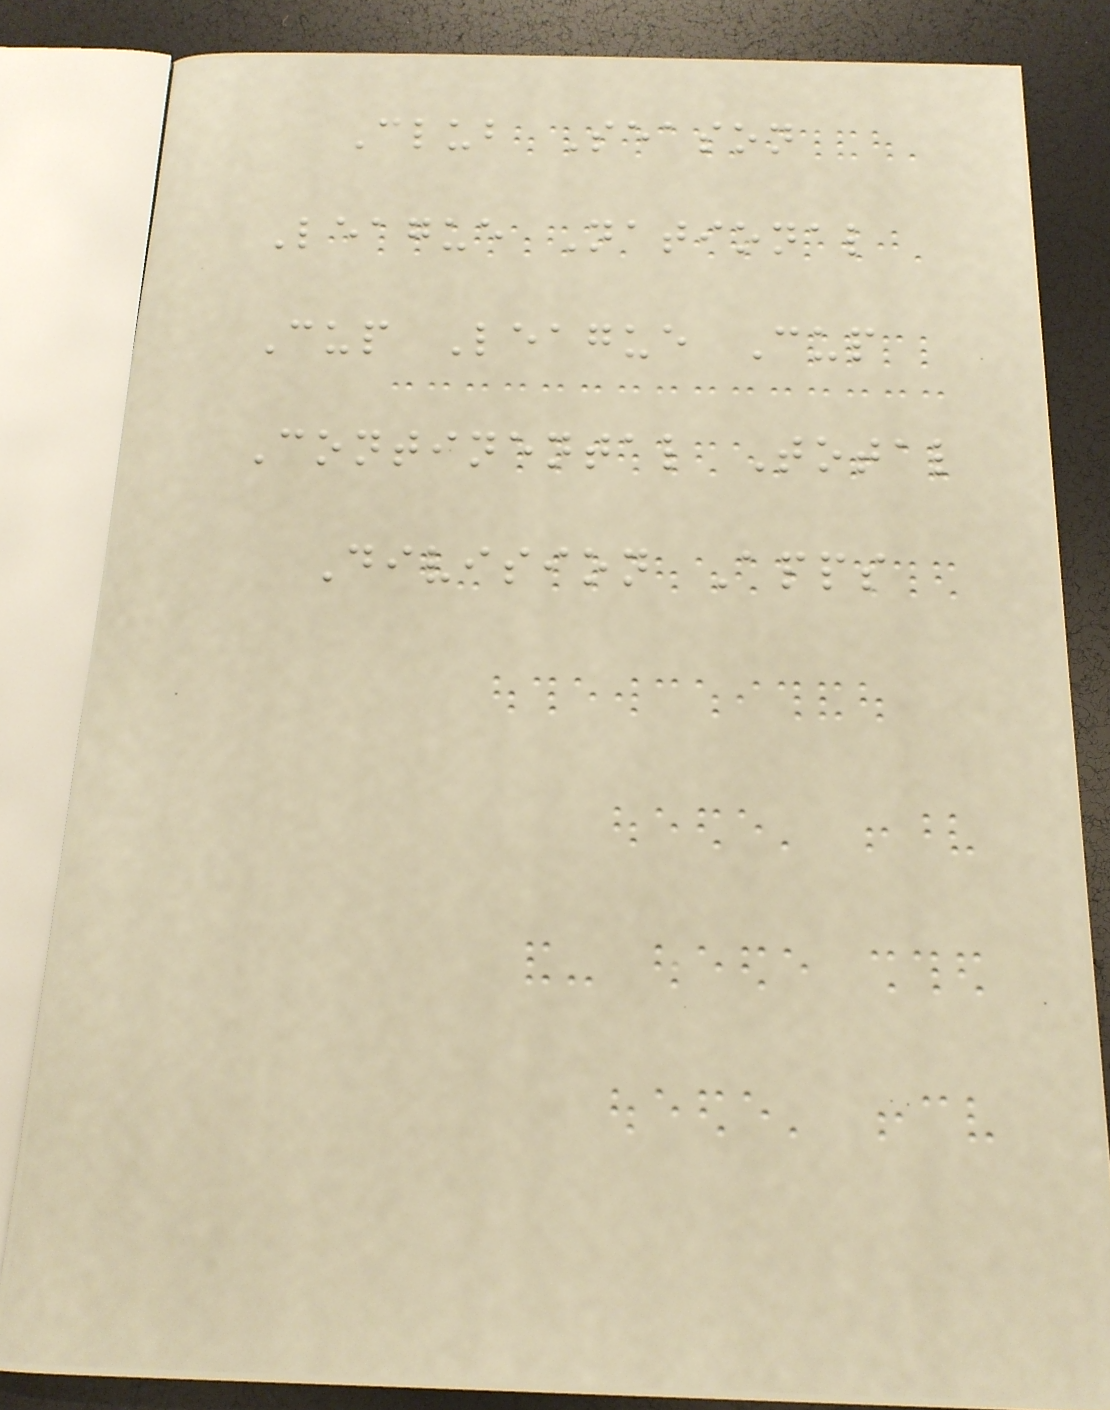Club Season
League National
Cup League Cup
Continental Total
Division Apps
